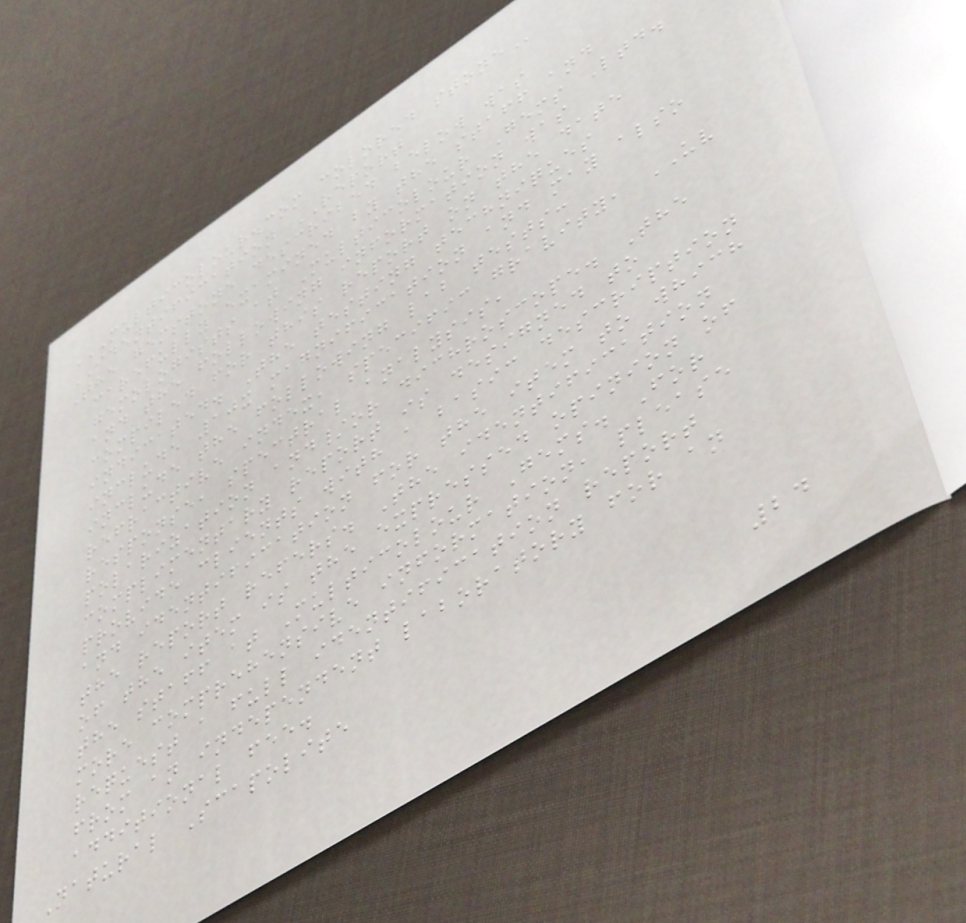MULTICOLOUR.COM COLORED STONE
IDENTIFICATION REPORT
The gemstone described below was
carefully examined by the staff and
gemologists at Multicolour Gems Ltd.
and the following information was
compiled for this report on the date
indicated. The testing techniques
include 10x magnification and may also
include the following lab tests:
refractive index, specific gravity, UV
response, spectral analysis,
polarization and/or dichroscope. The
complimentary report is designed to
provide clients with a basic description
and identification for the item to which
the report refers. The identification
of the item is the expressed opinion of
the staff at Multicolour Gems. For
more comprehensive information, please
request a full identification report
from an independent laboratory for an
additional fee.
Natural Scapolite
24
